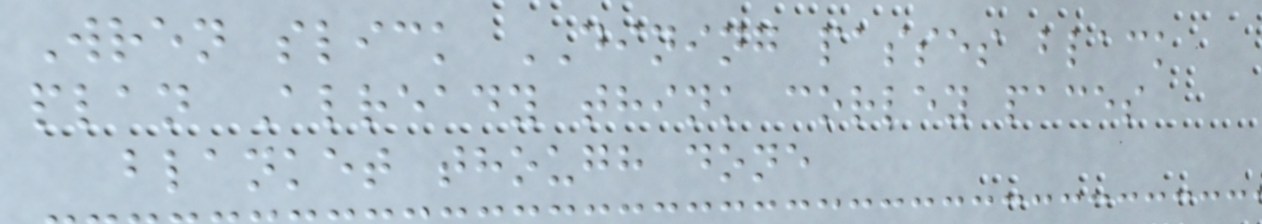Wren slick DINING passes black
plan Already think corley paces
blanket though done
